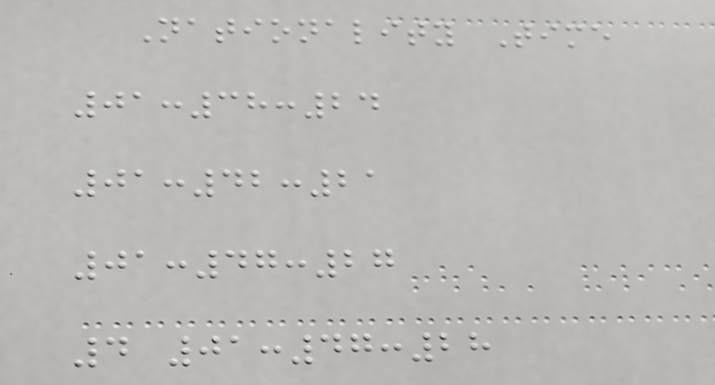Nationality Time
01:38:24
01:42:21
01:47:27
4 01:47:28
